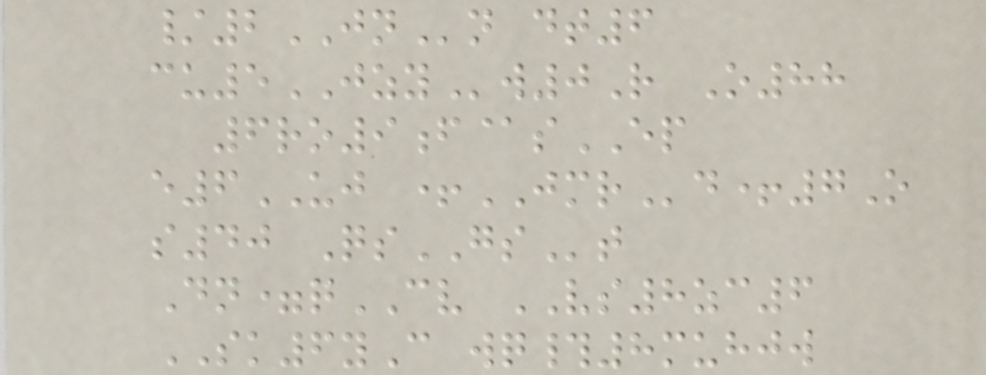/2JNn dt6
cu5JZYw0R O88
6ro9f@sEP
e6UJ +JMRd+7O
s40 QsGSt
Dn=qCV VS8zc6
SK6yC wq#8muhjw
